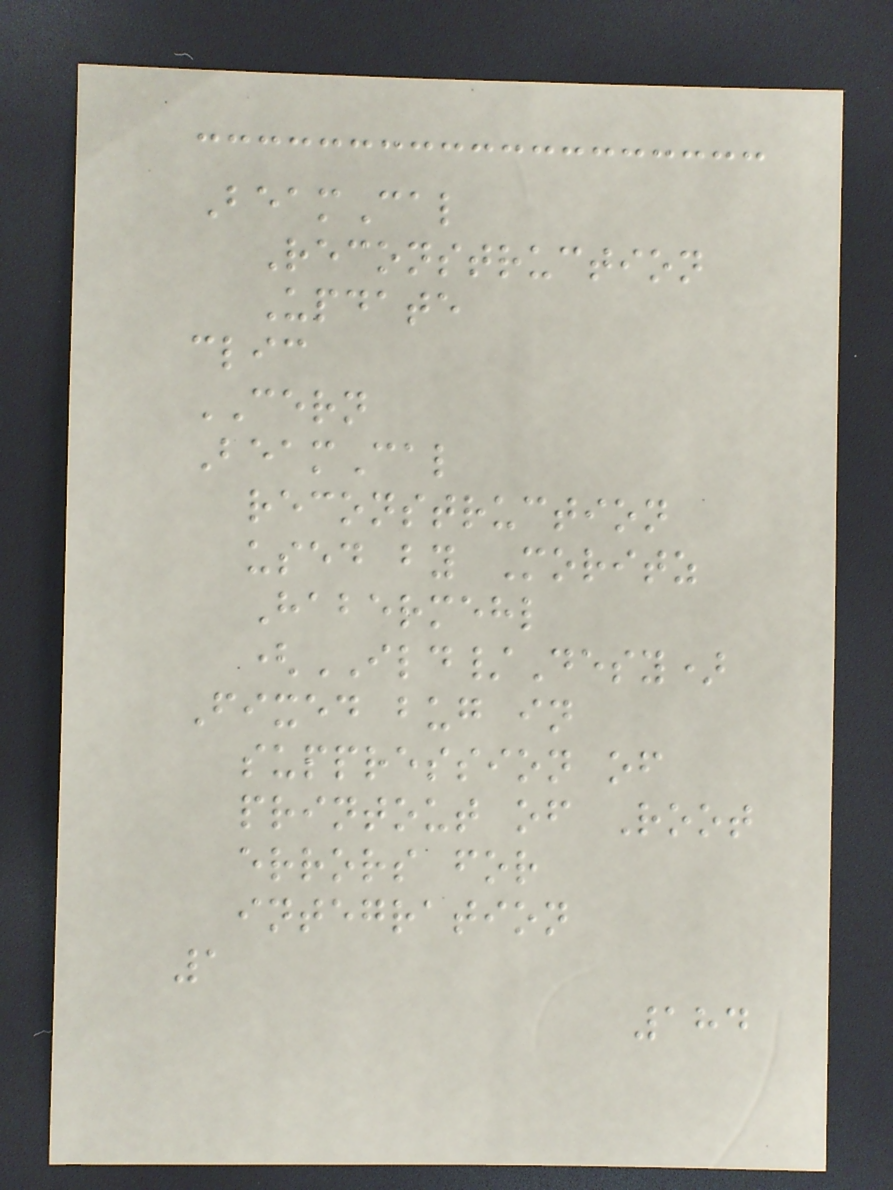BeamCal
Reconstruction
Update
clic
CERN
BeamCal
reconstruction
used by Moritz
Habermehl
(ILD/Desy)
Fixed bug in
suppression of
printout of Root
errors for
integration
1
184
